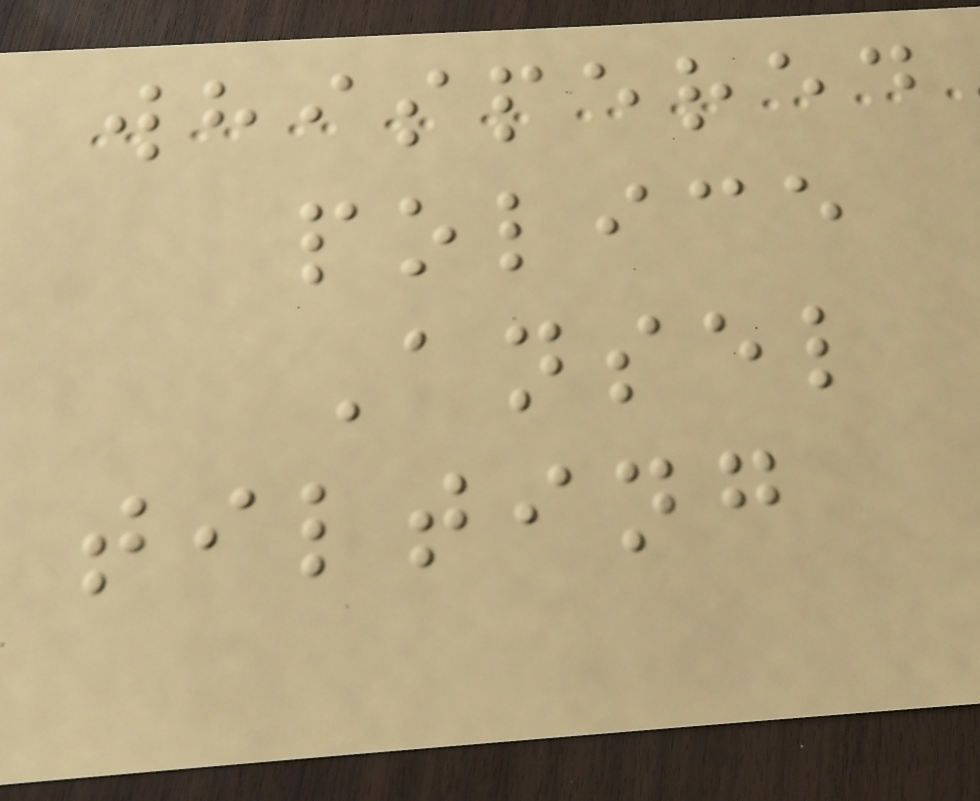whispered
police
Ansel
tilting
